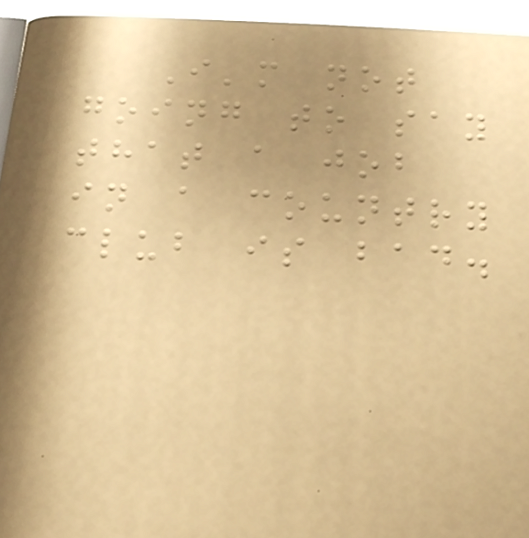I'm not
going to say
that a job
in a country
club is bad.
